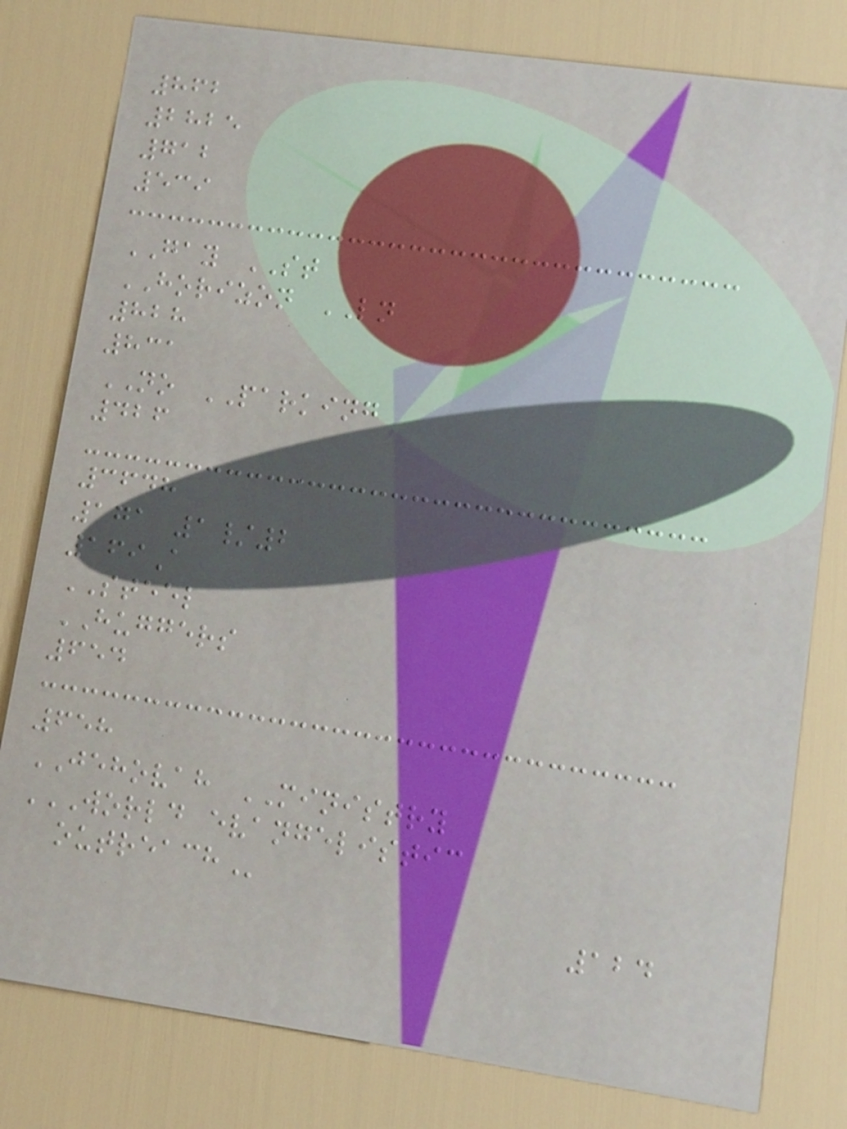862
2825
712
539
GAY ST
HORIZON LN
828
831
NO PARKING
426
3648
171 1/2
169A
STEEL
HUGGERS
654
658
JEHOVAH MINISTRY
WORLD EVANGELISTIC
OUTREACH
124
